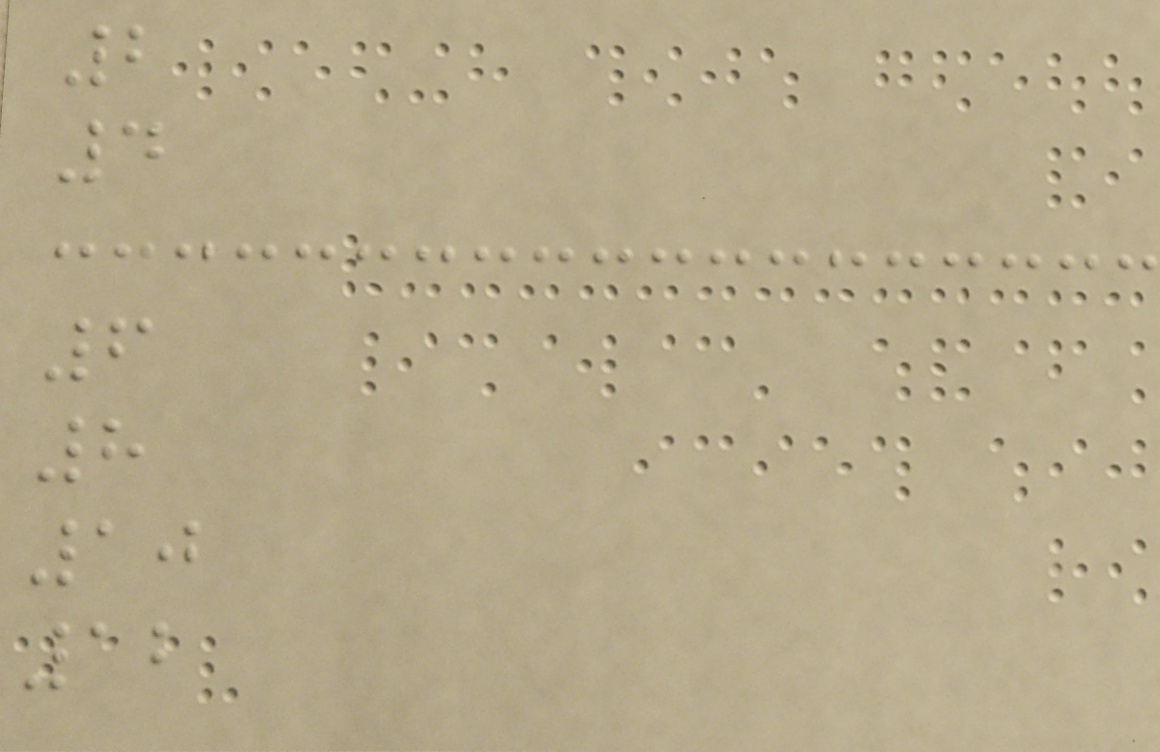2
4
6
8
10
12
